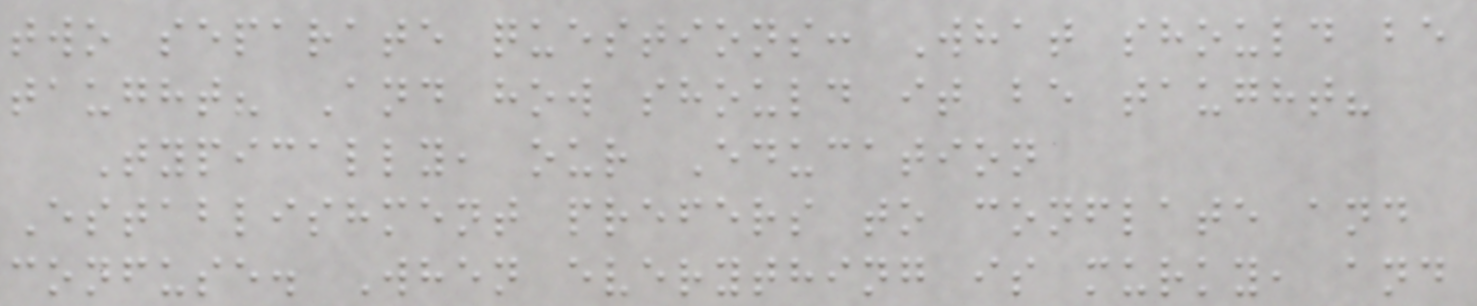two separate questions: What should be
taught? And how should it be taught?
Typically, our Education
Establishment prefers to conflate and
confuse. When everything is murky, and
